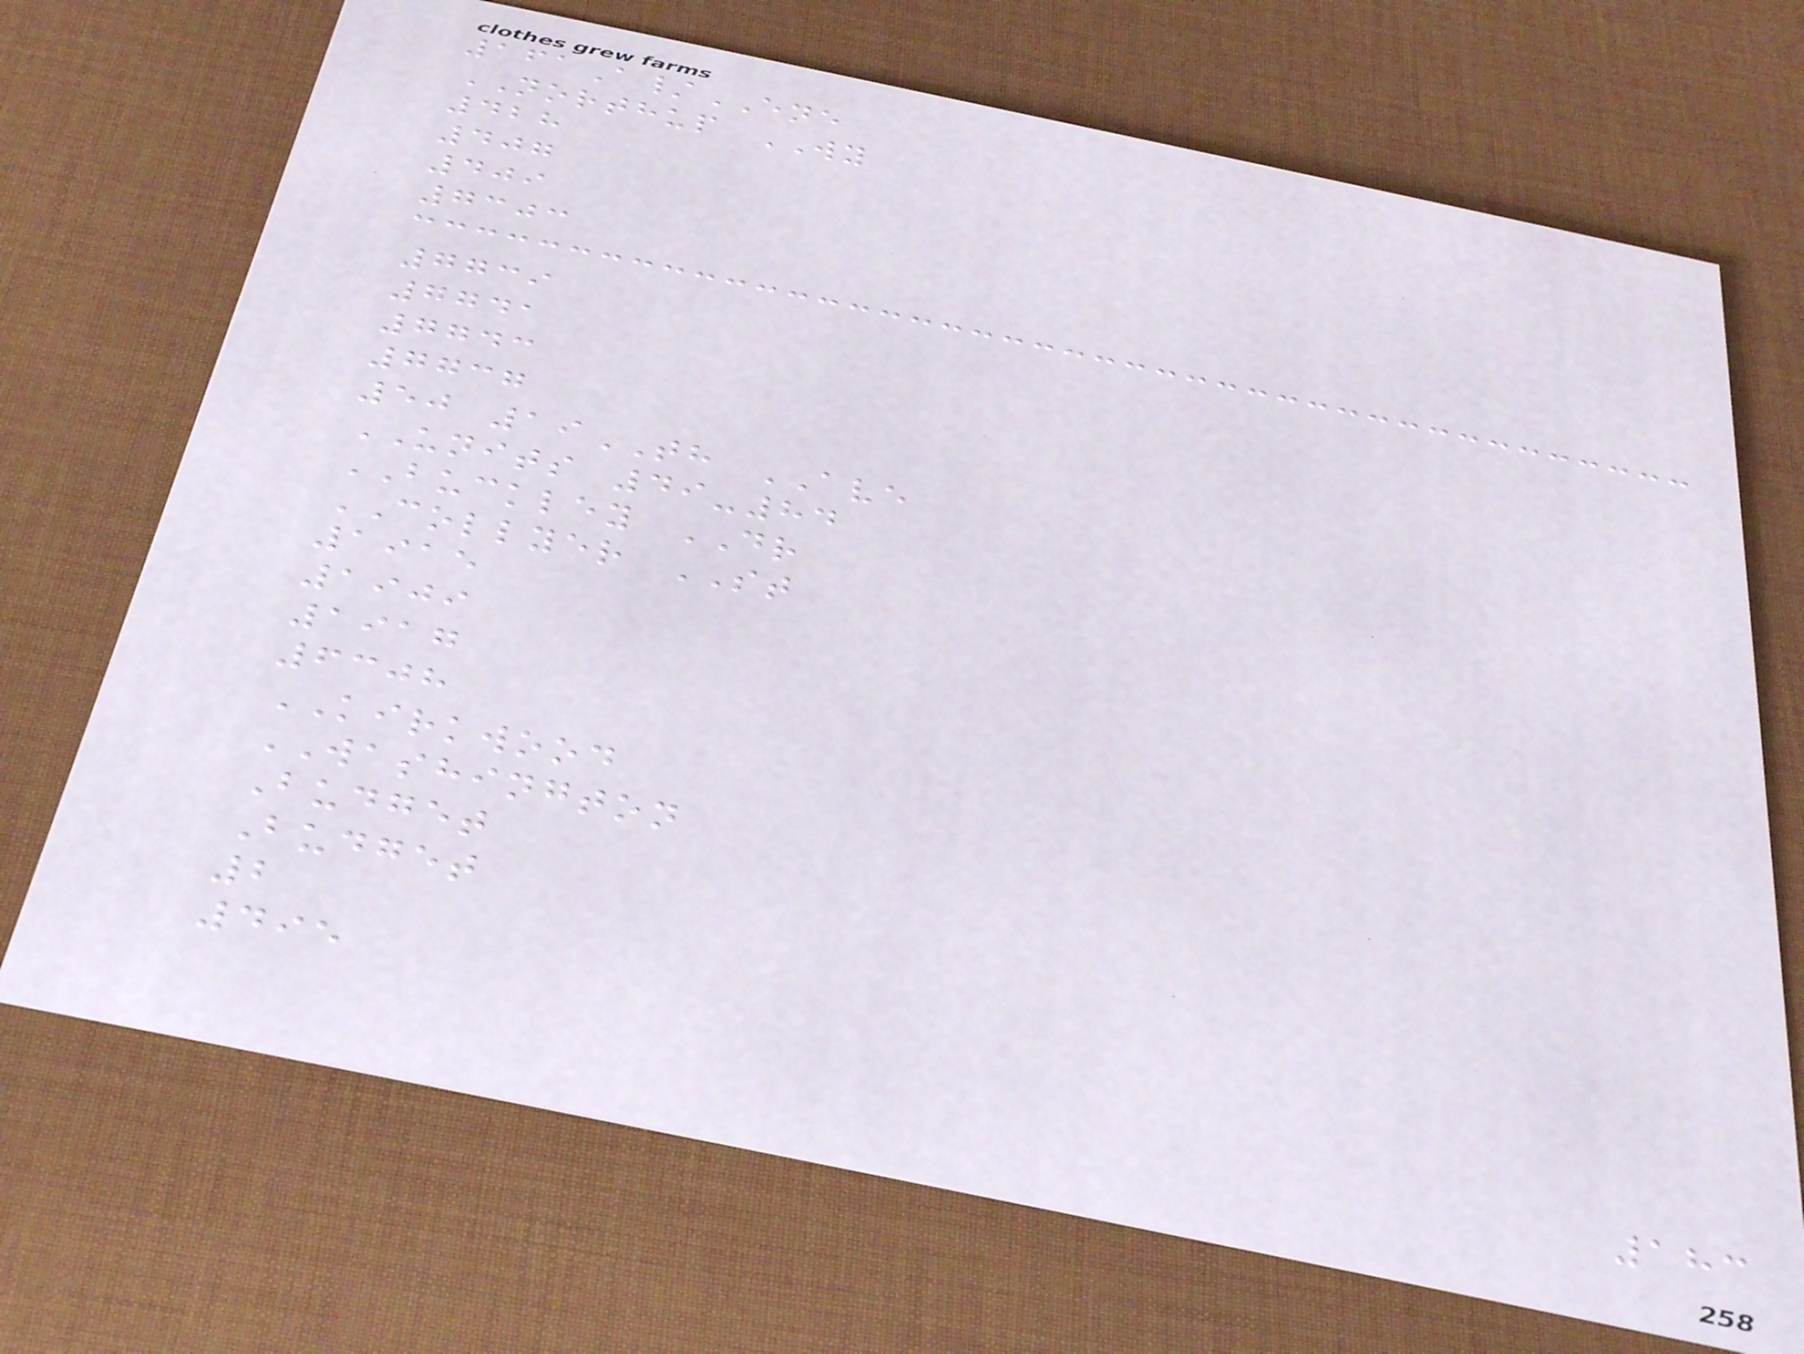161A/ENE
NORTHUP WY
428
407
409
7303
7739
7741
7743
7737
50 19TH AVE
UNITS 49-84
BUCKLEY DR
COLLYER ST
1915
1909
1917
6308
KIRKWOOD
WASHINGTON
Budget
Budget
2
495
183
